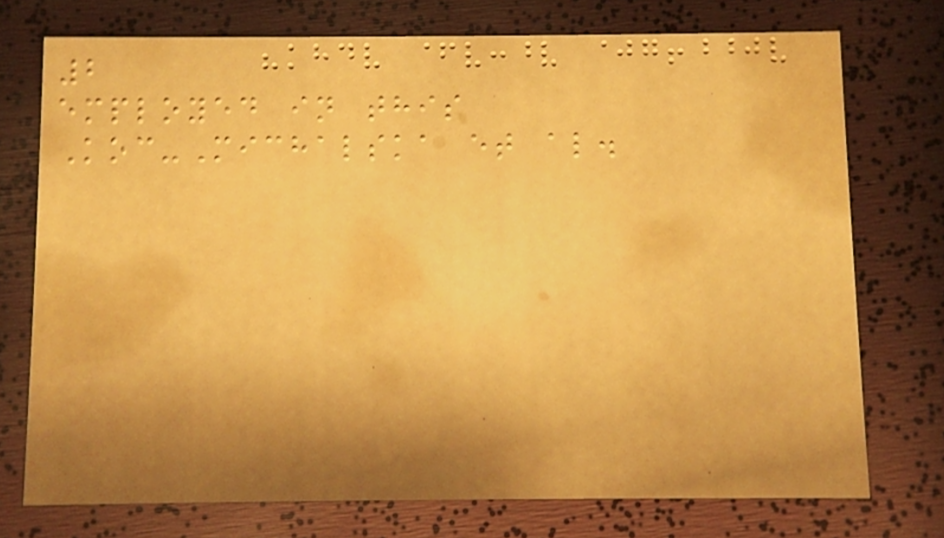2
employed in this
Koc-Michalska et al.
